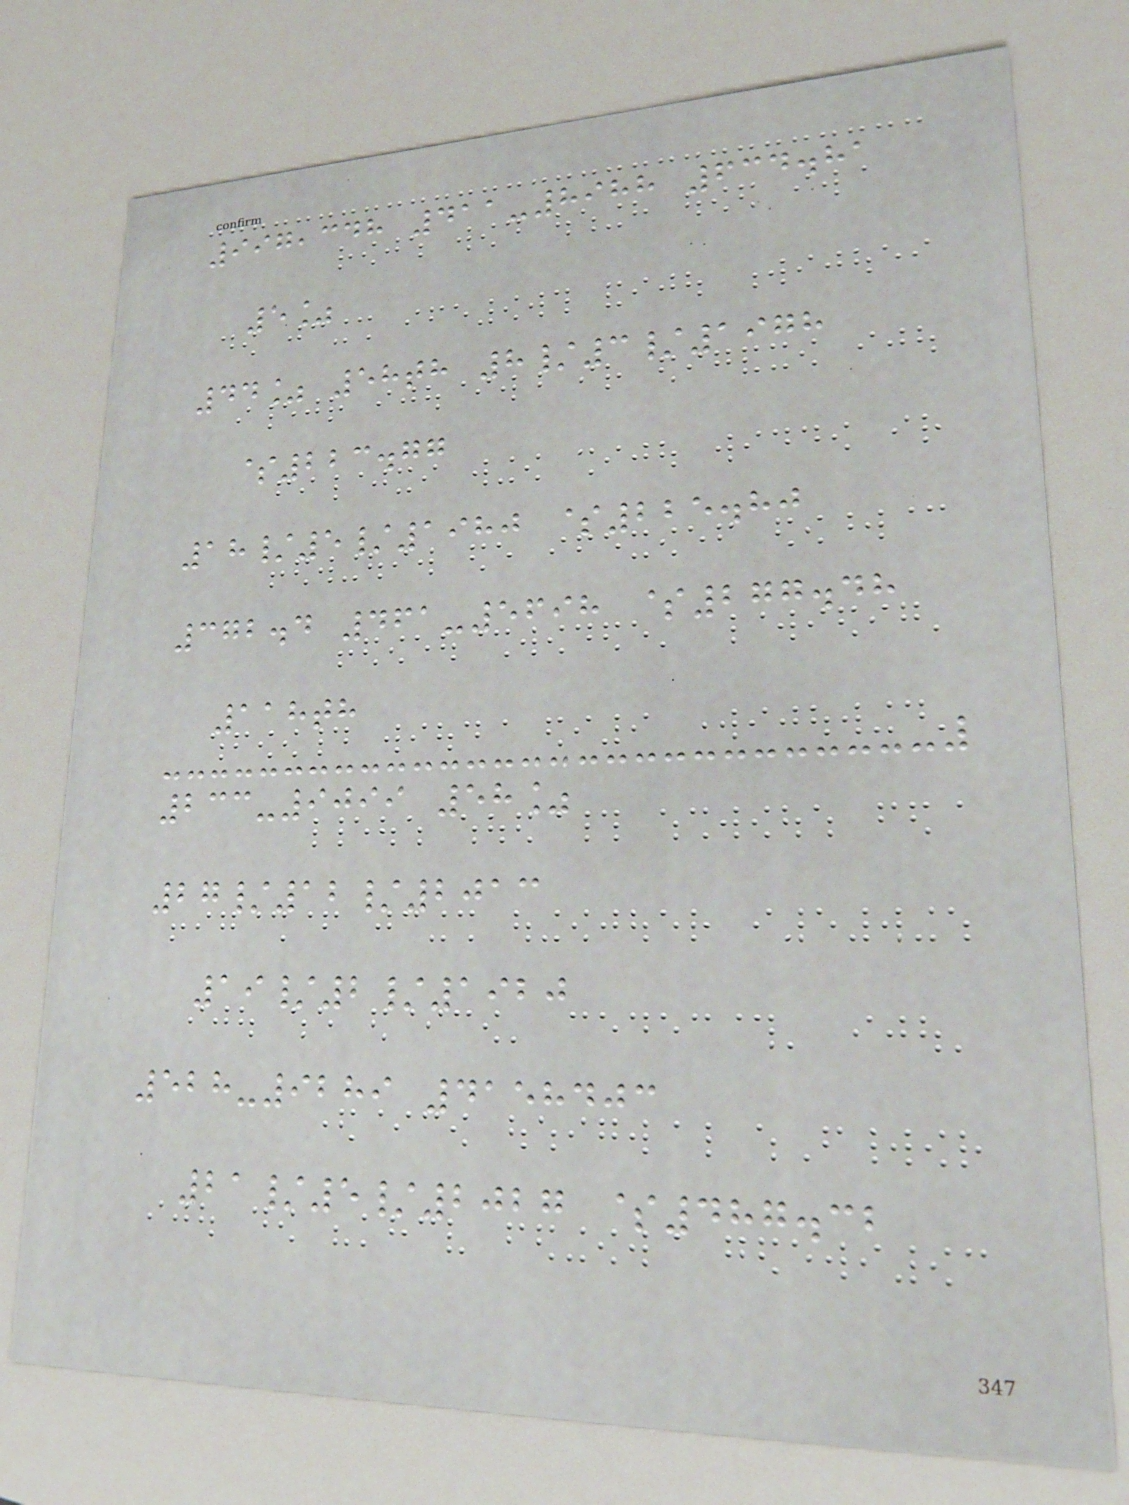997,348 411-8988 634.81
5%
44% 58th 8/3/1978
$223.77
18/5/1980 $225.80
372.4 461-5698 $277.48
118th
233-9099 58%
27/12/2013
19/2/1920
528-9289 4158403
21/5/2027 $487.32
